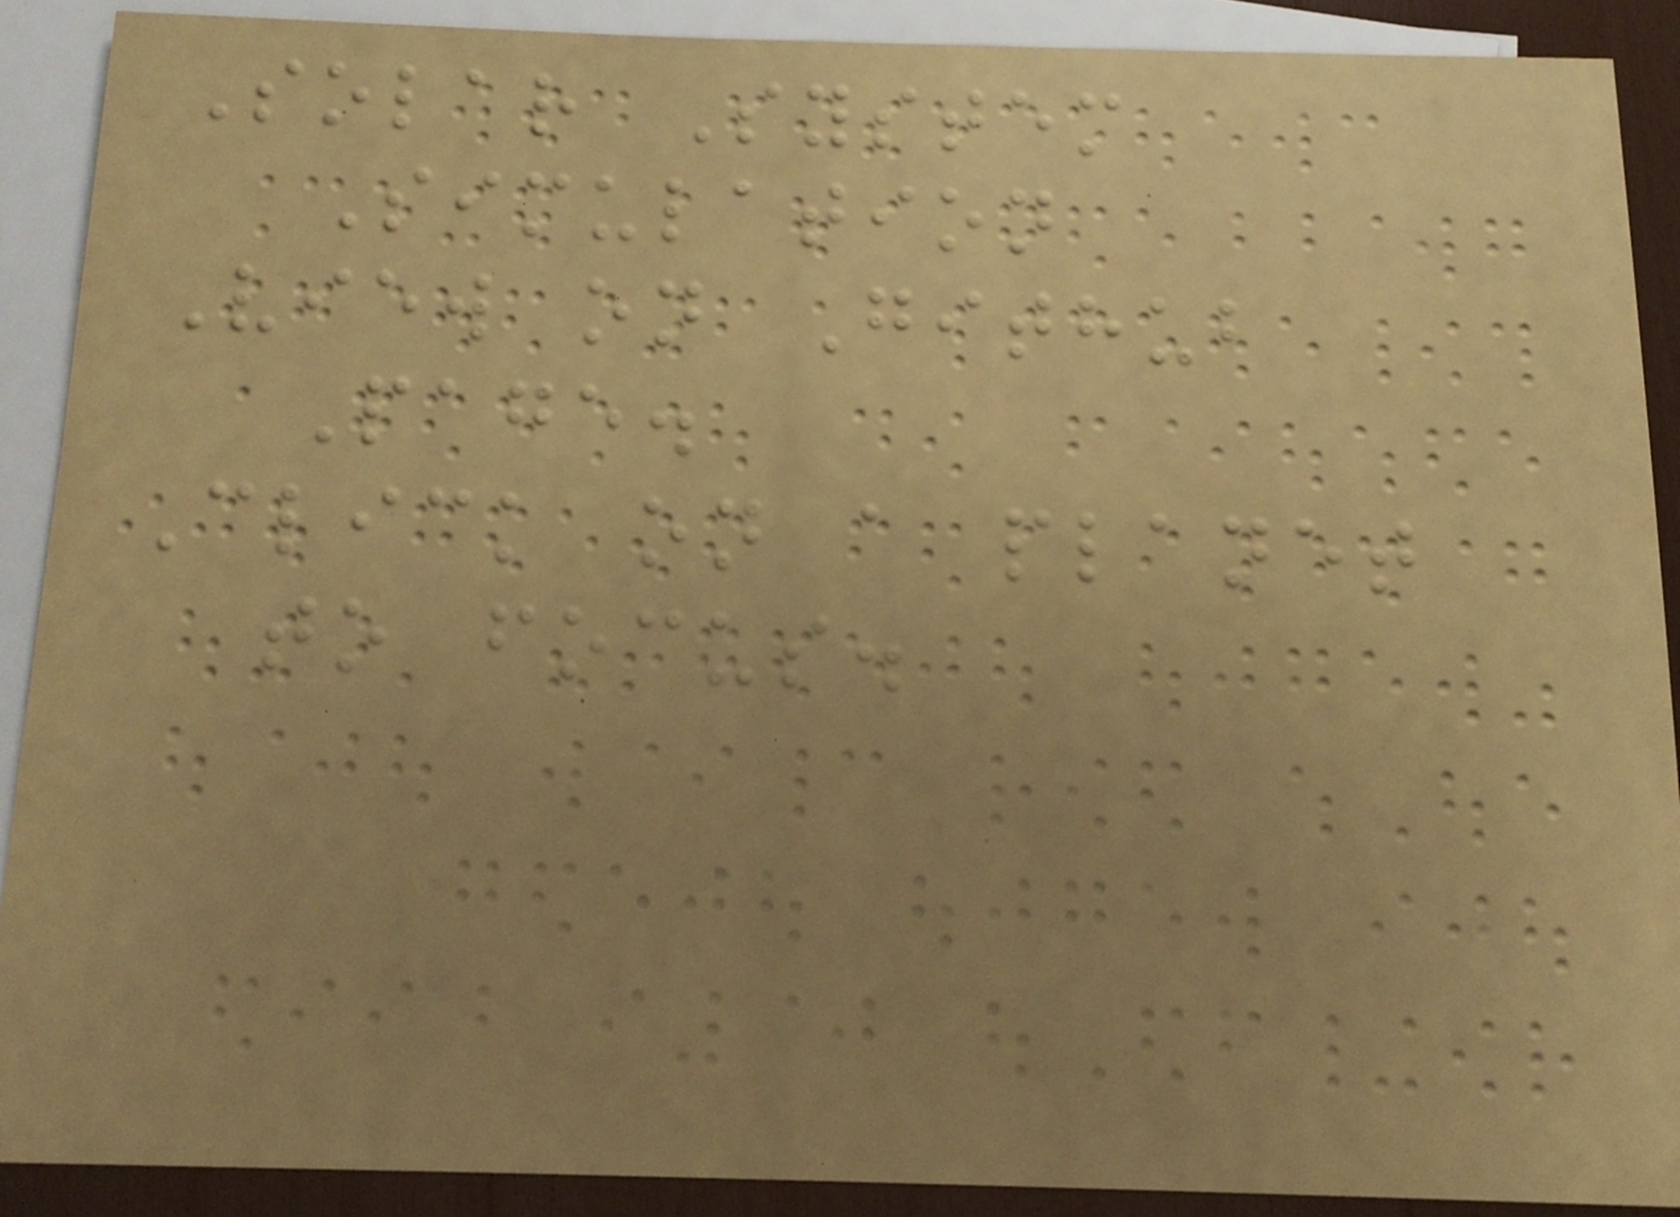Solar System
Simulation
View on Github
Page.
Click on a planet
to focus.
